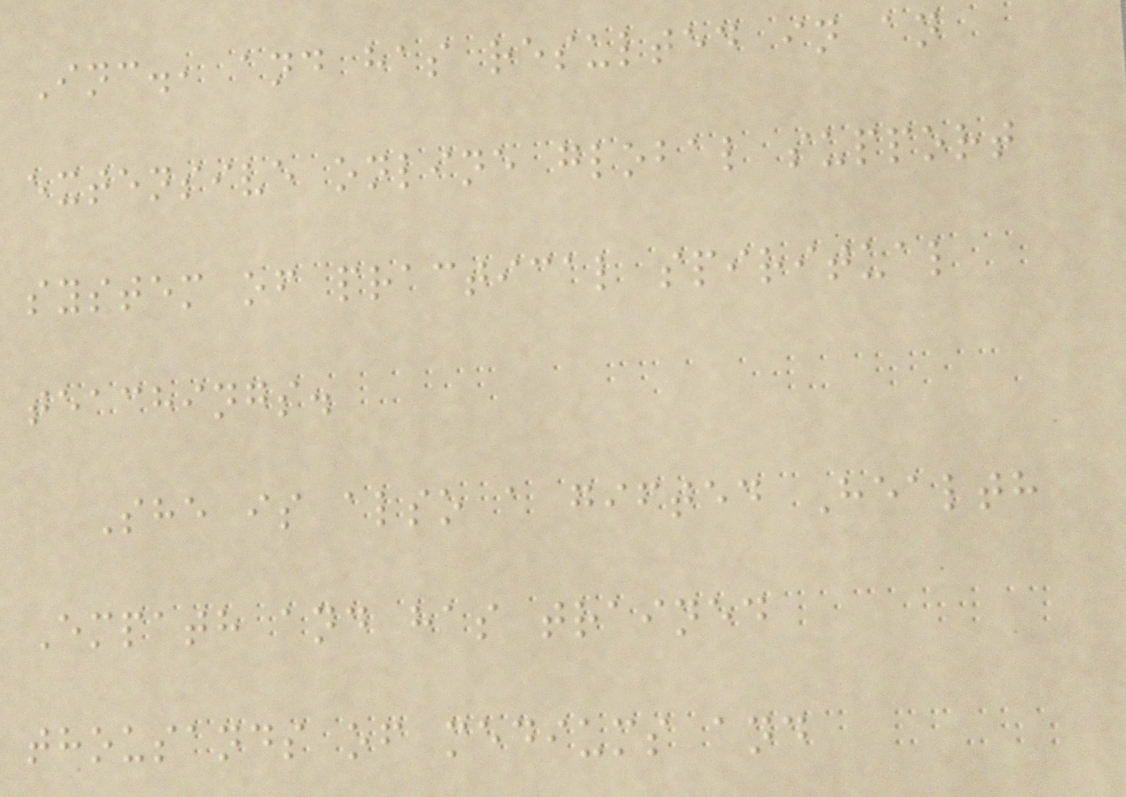Inc., and has resulted in an
extensive online global support
system of practical spiritual
teachings.
She is also a gifted Health
Empath and has trained
thousands of mediums and
